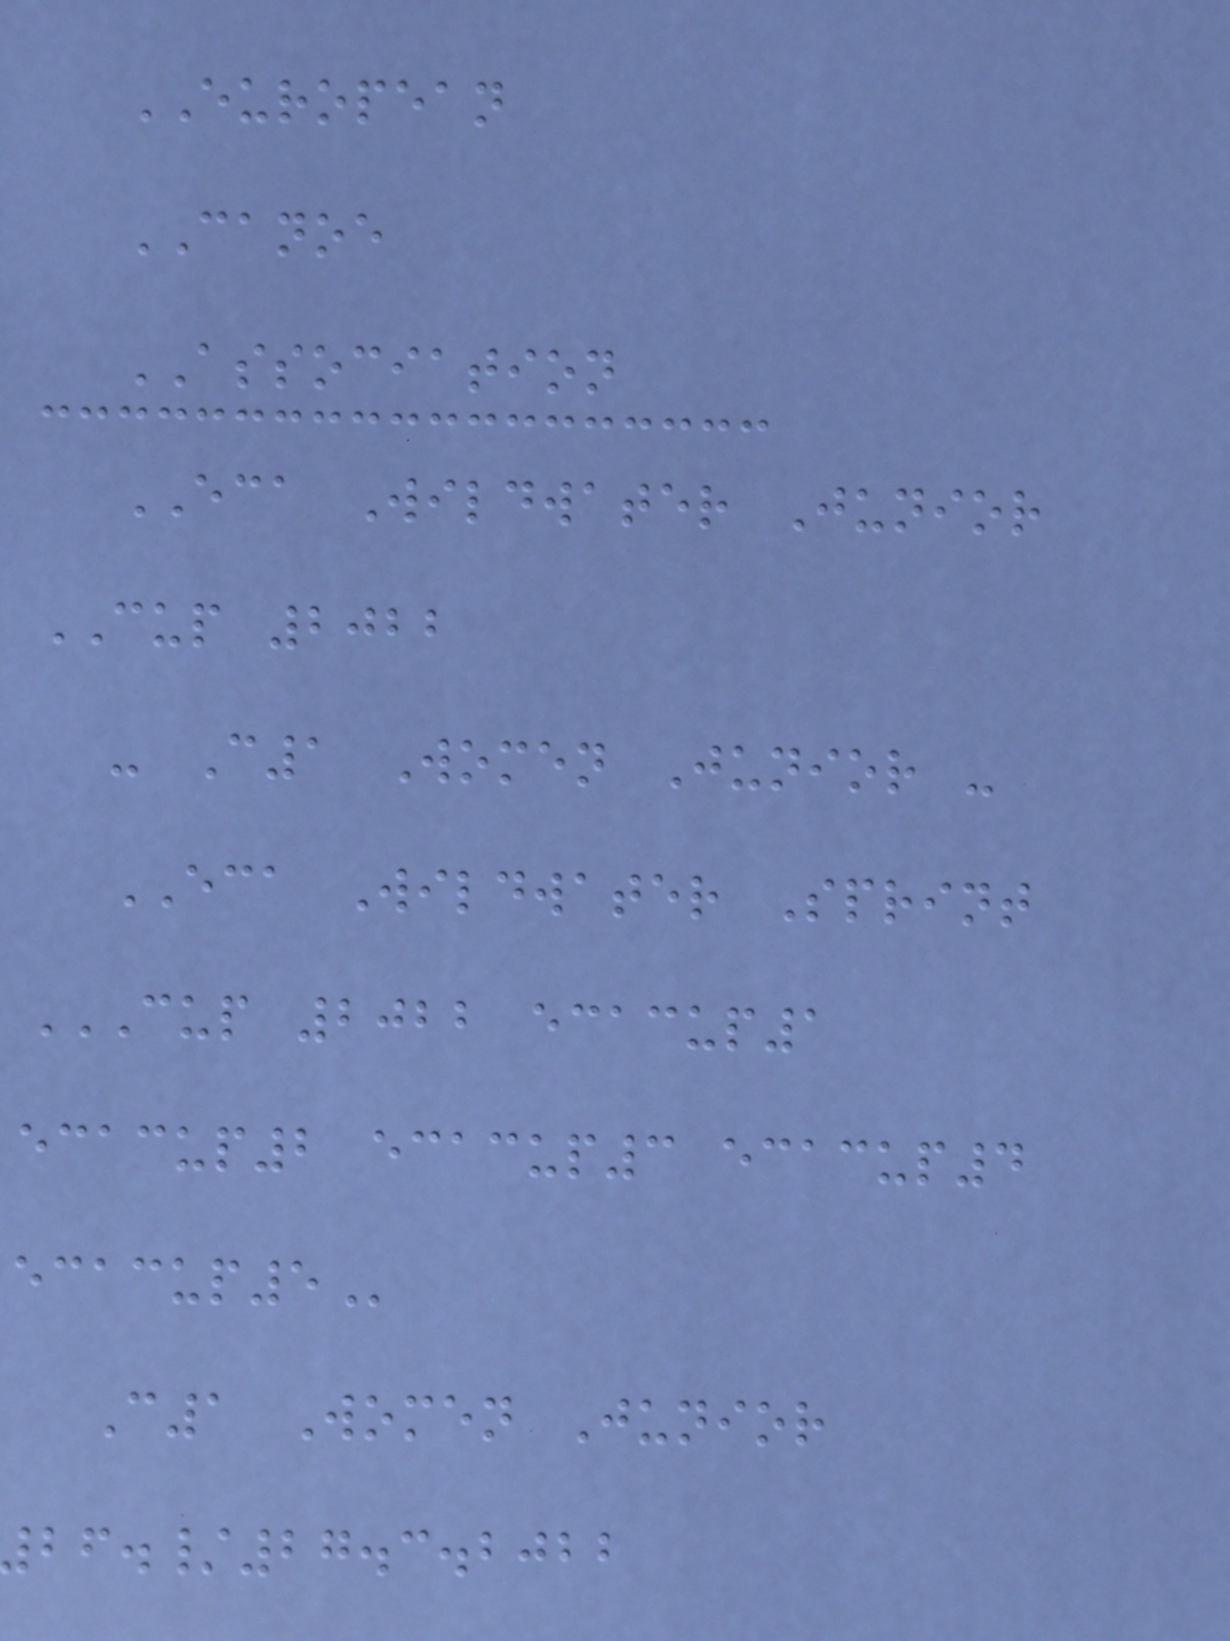EUROPEAN
CANOE
ASSOCIATION
ECA Wildwater Junior
CUP 2022
- C1 Women Junior -
ECA Wildwater Sprint
CUP 2022 ECACUP1
ecacup2 ecacup3 ecacup4
C1 Women Junior
./27.3.2022
